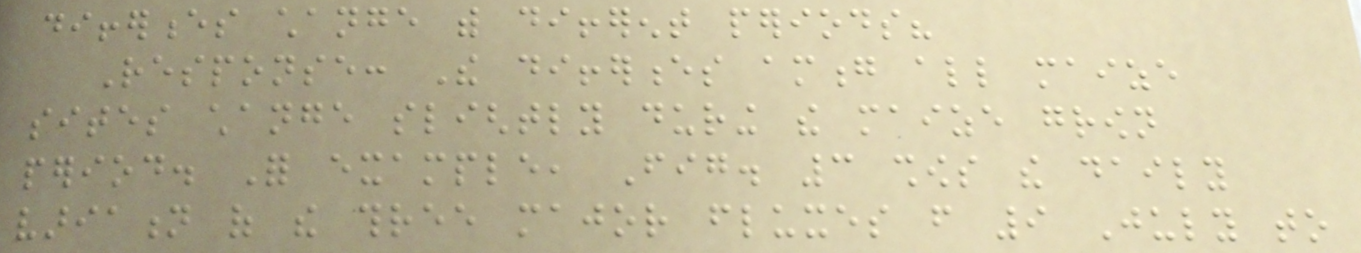differences change with different periods?
Response: The differences among all maize
sites change slightly during the maize grown
period. For example, Fig. 3 shows the daily
variation of the three major fluxes from 9 July to
